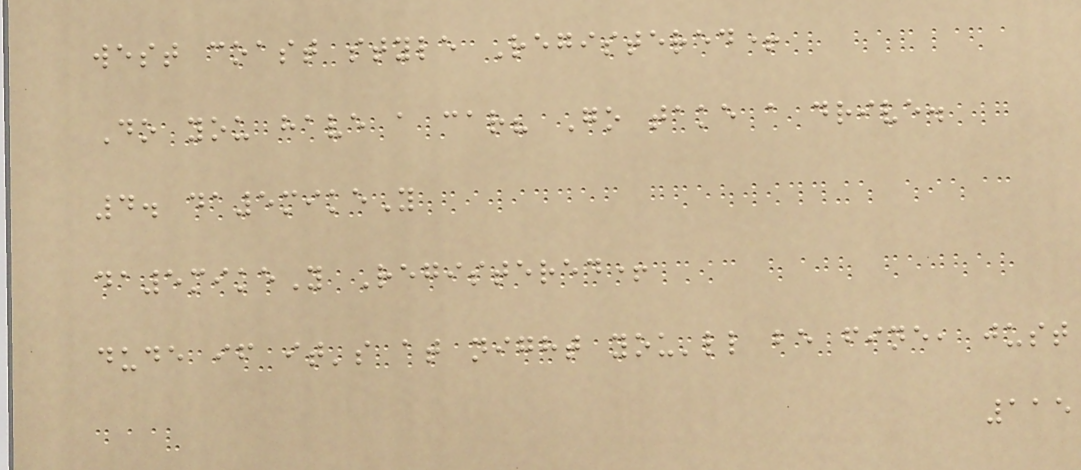west coast style Registered+
Do you have a car? Go take a drive.
4. da5mikeY
da5mikeY Registered+
dude if it's at night you'll be fine, just
115
